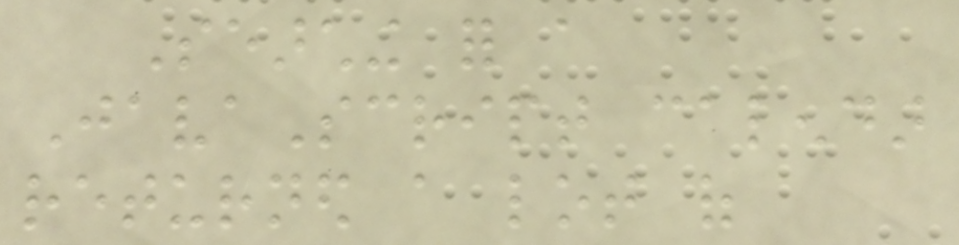Searching for a
JavaScript calendar
returned a lot of
